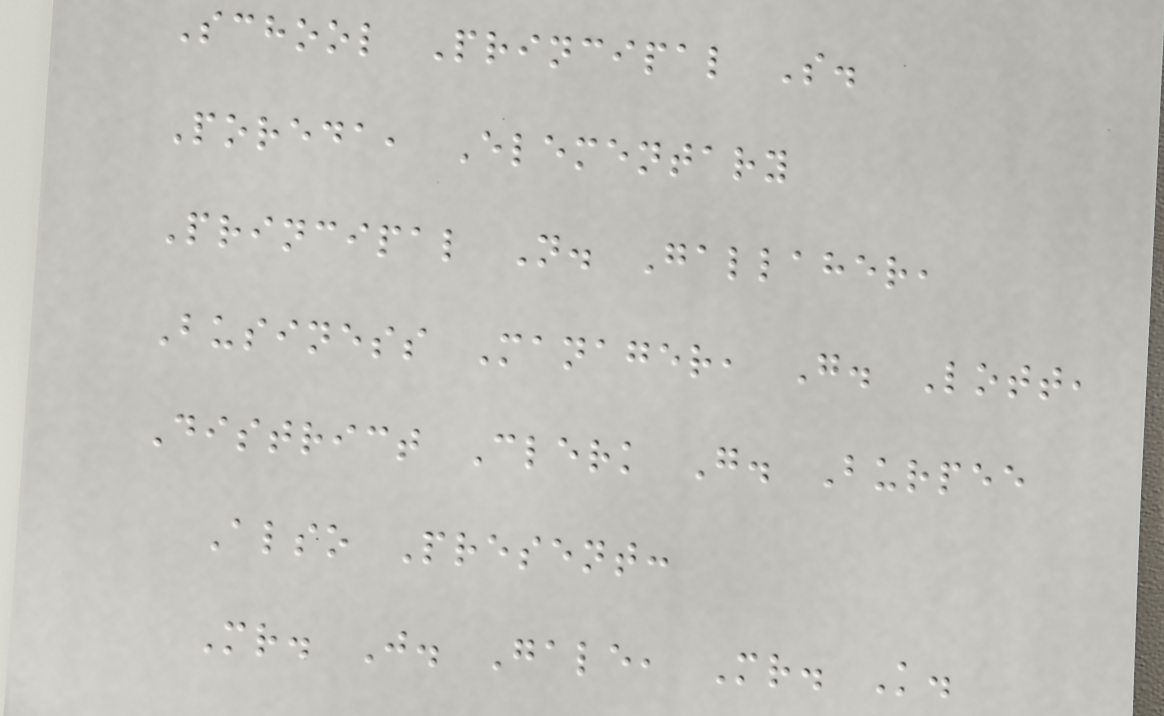School Principal S.
Poreda, Elementary
Principal N. Gallaher,
Business Manager, G. Lott,
District Clerk G. Burpee
Also Present:
Mr. J. Gale, Mr. K.
